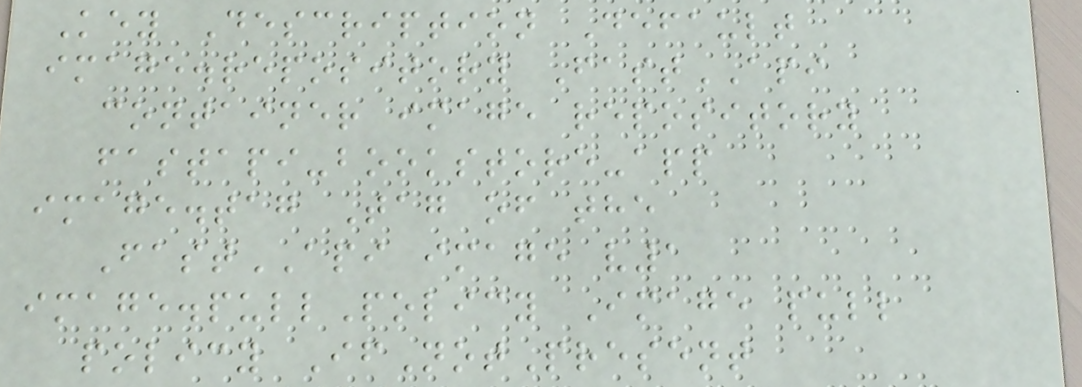Key Description Default
image.repository FastAPI
container image repository
fastapi-bookstore-app
image.tag Tag of the
FastAPI image v1
image.pullPolicy Image pull
policy IfNotPresent
